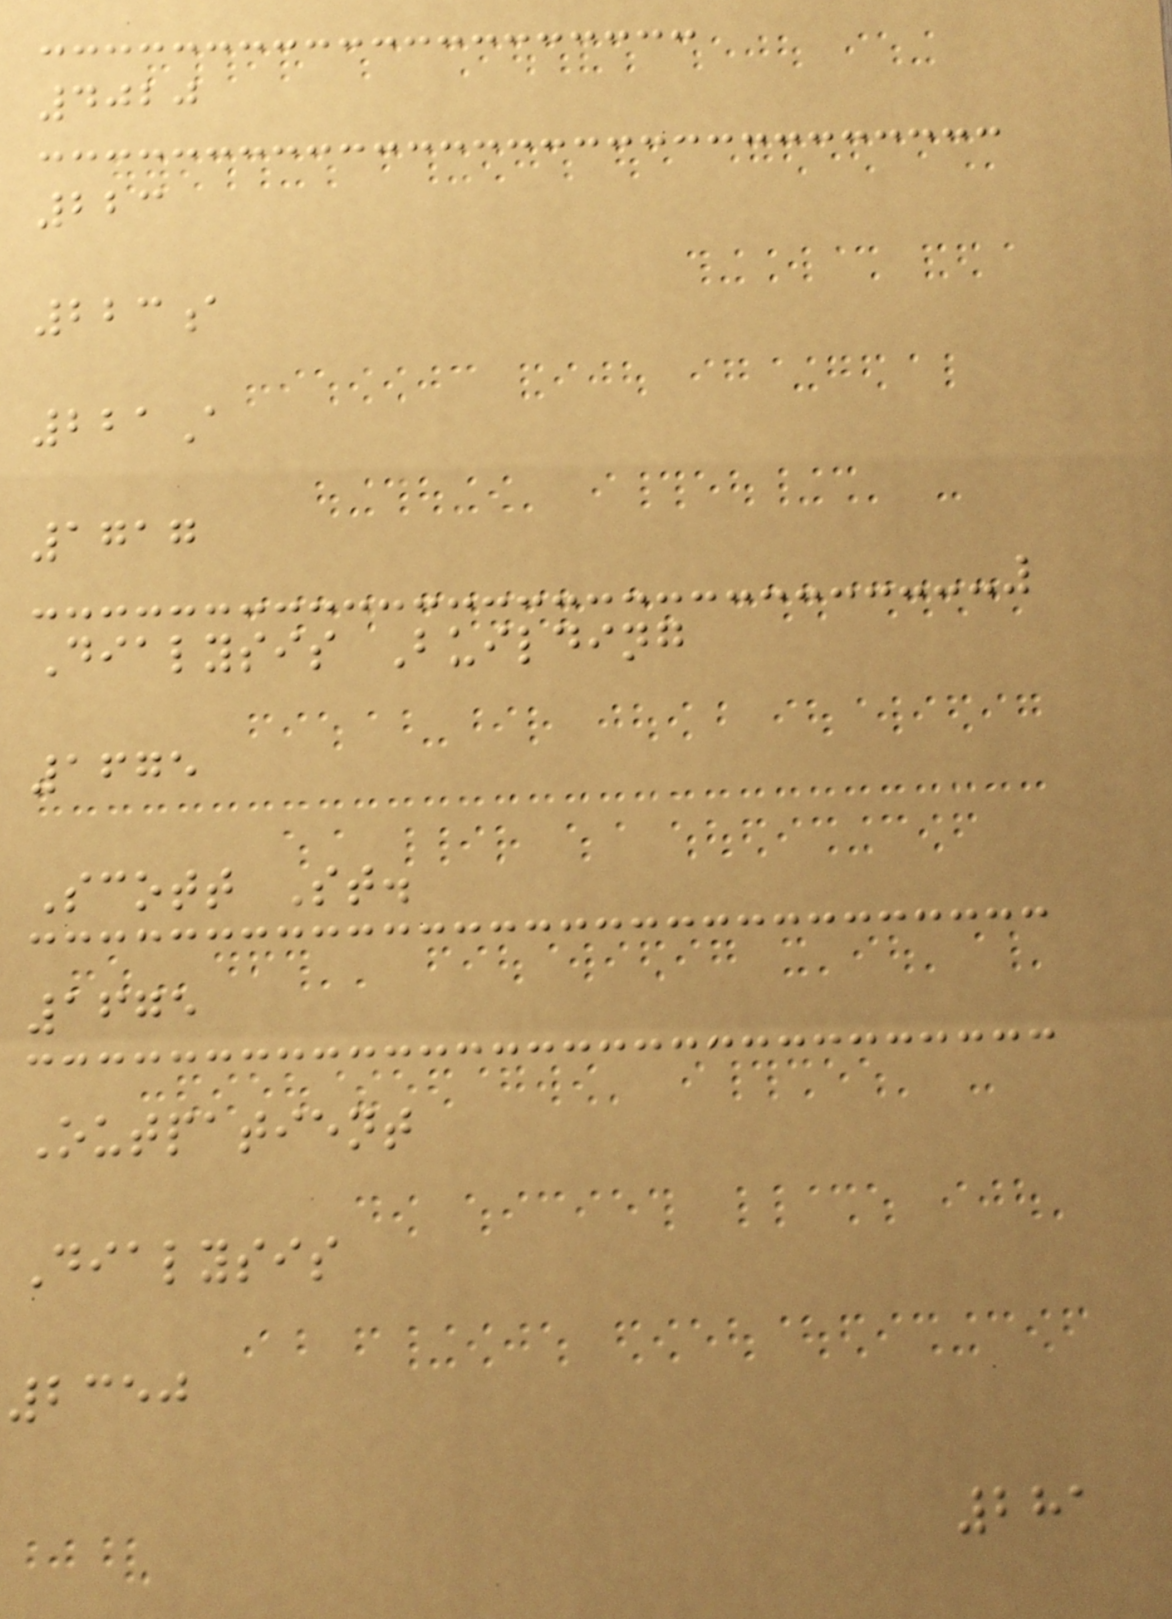4020
223
223a
221A
1717
Dialysis Building
1675
Scott St.
1675
Outpatient
Dialysis
2350
281
